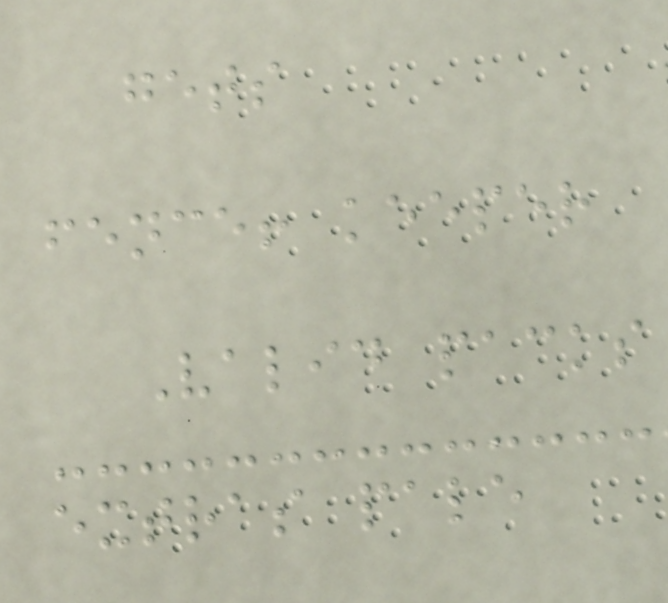gets
fence! keeper
Valid packs
extras pale
